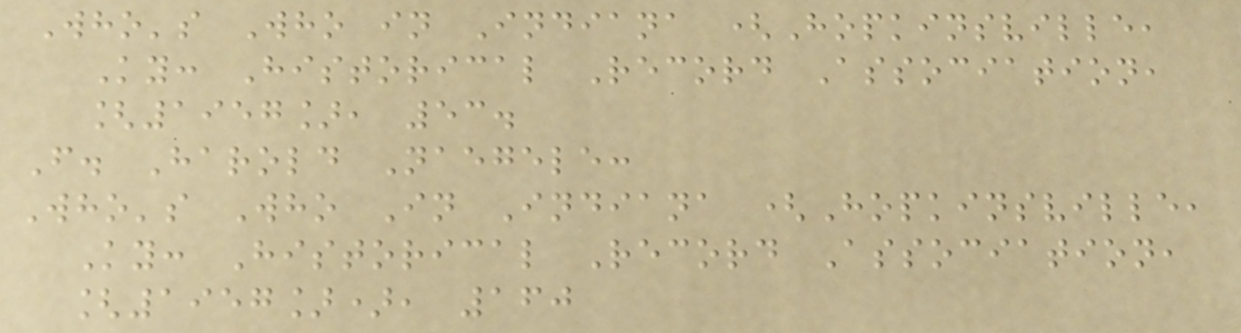Who's Who in Indiana (Hopkinsville,
Ky: Historical Record Association,
[1957], 53.
F. Harold Naegele:
Who's Who In Indiana (Hopkinsville,
Ky: Historical Record Association,
[1957]), 160
